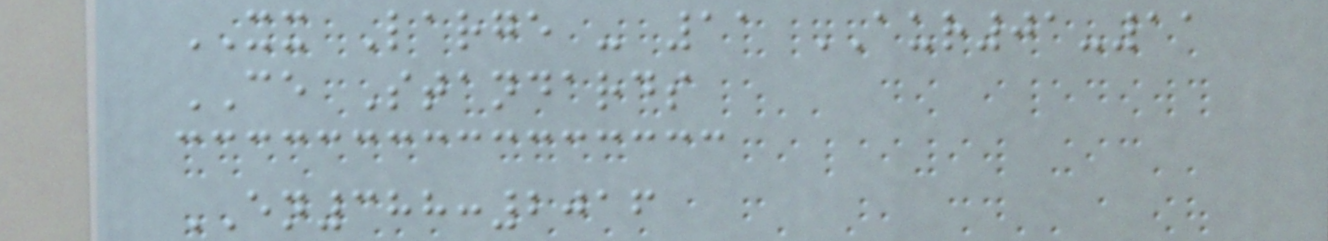XX Large - 11 AUR01-11
CE Standards
EN388:2016
